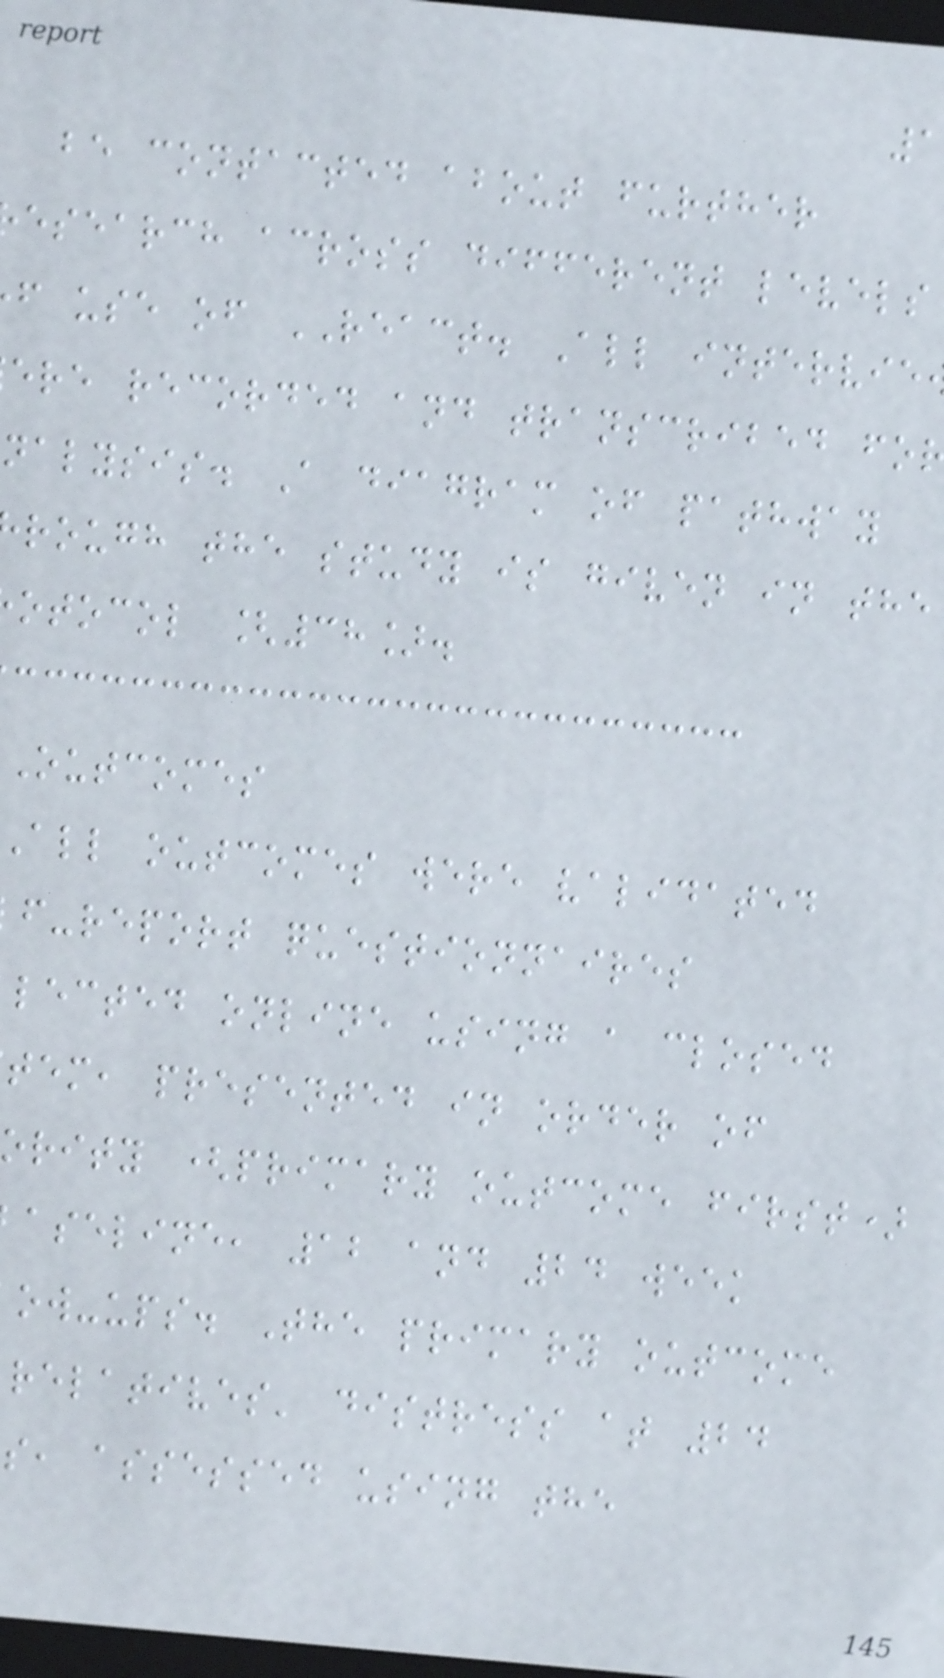be contacted about further
esearch across different levels
f use of REACT. All intervie
ere recorded and transcribed fo
nalysis. A diagram of pathway
rough the study is given in the
otocol [38].
Outcomes
all outcomes were validated
f-report questionnaires
lected online using a closed
tem, presented in order of
ority (primary outcome first)
aseline, 12 and 24 week
ow-ups. The primary outcome
relatives' distress at 24
s, assessed using the
